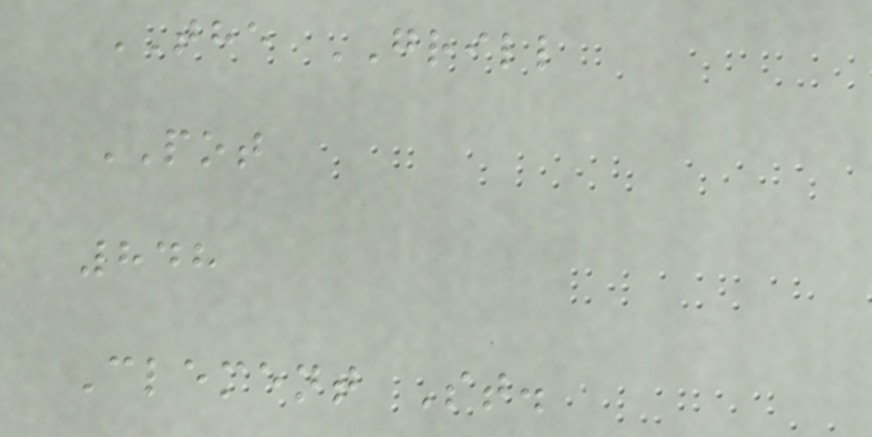THE GRILL
POT
848
Clement St.
